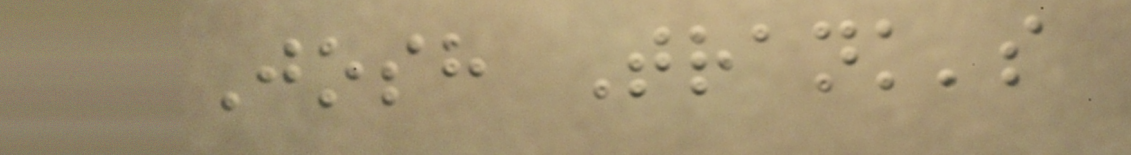Josh Trank's
